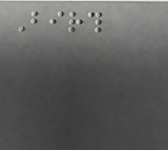Birth
